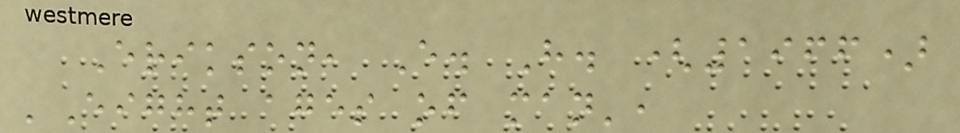Erikson, E. H. (1966)
'Eight ages of man',
